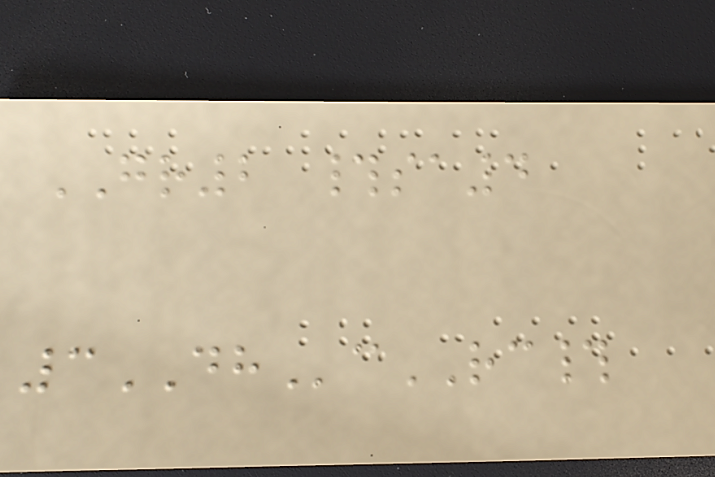GR2 #sa4
3DHcRC#
